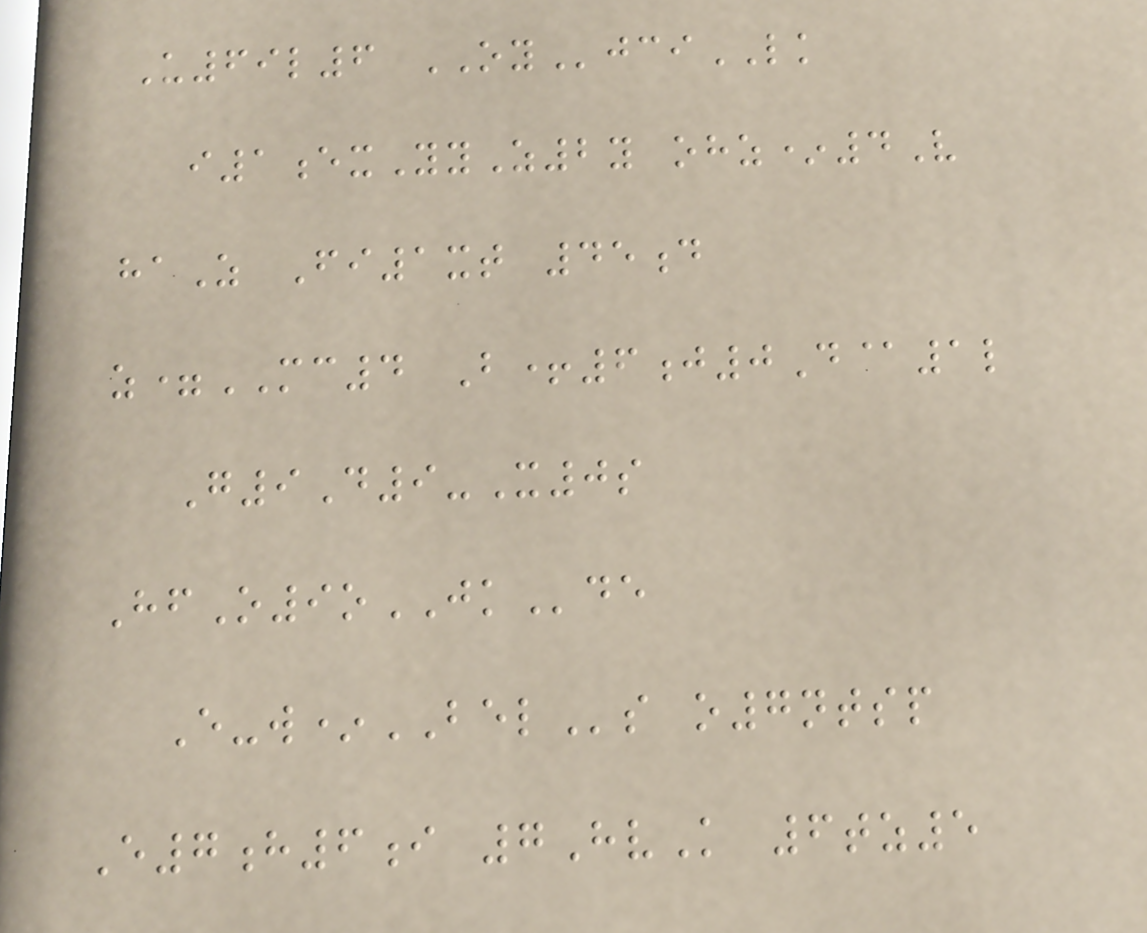U69l6 OYjciLK
i1exYyZ2y ohz*4V
haZ Fi1xt 45d
z=MC4 B+6j0D@1l
G9D9-X0s
HfO9oJKde
E-w*BELs o7ntsp
E7h6i 7HvK 6tz5
